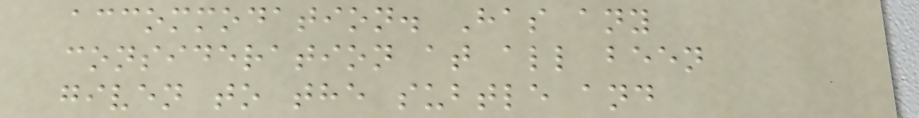accommodation. Has any
consideration at all been
given to the subtle and
